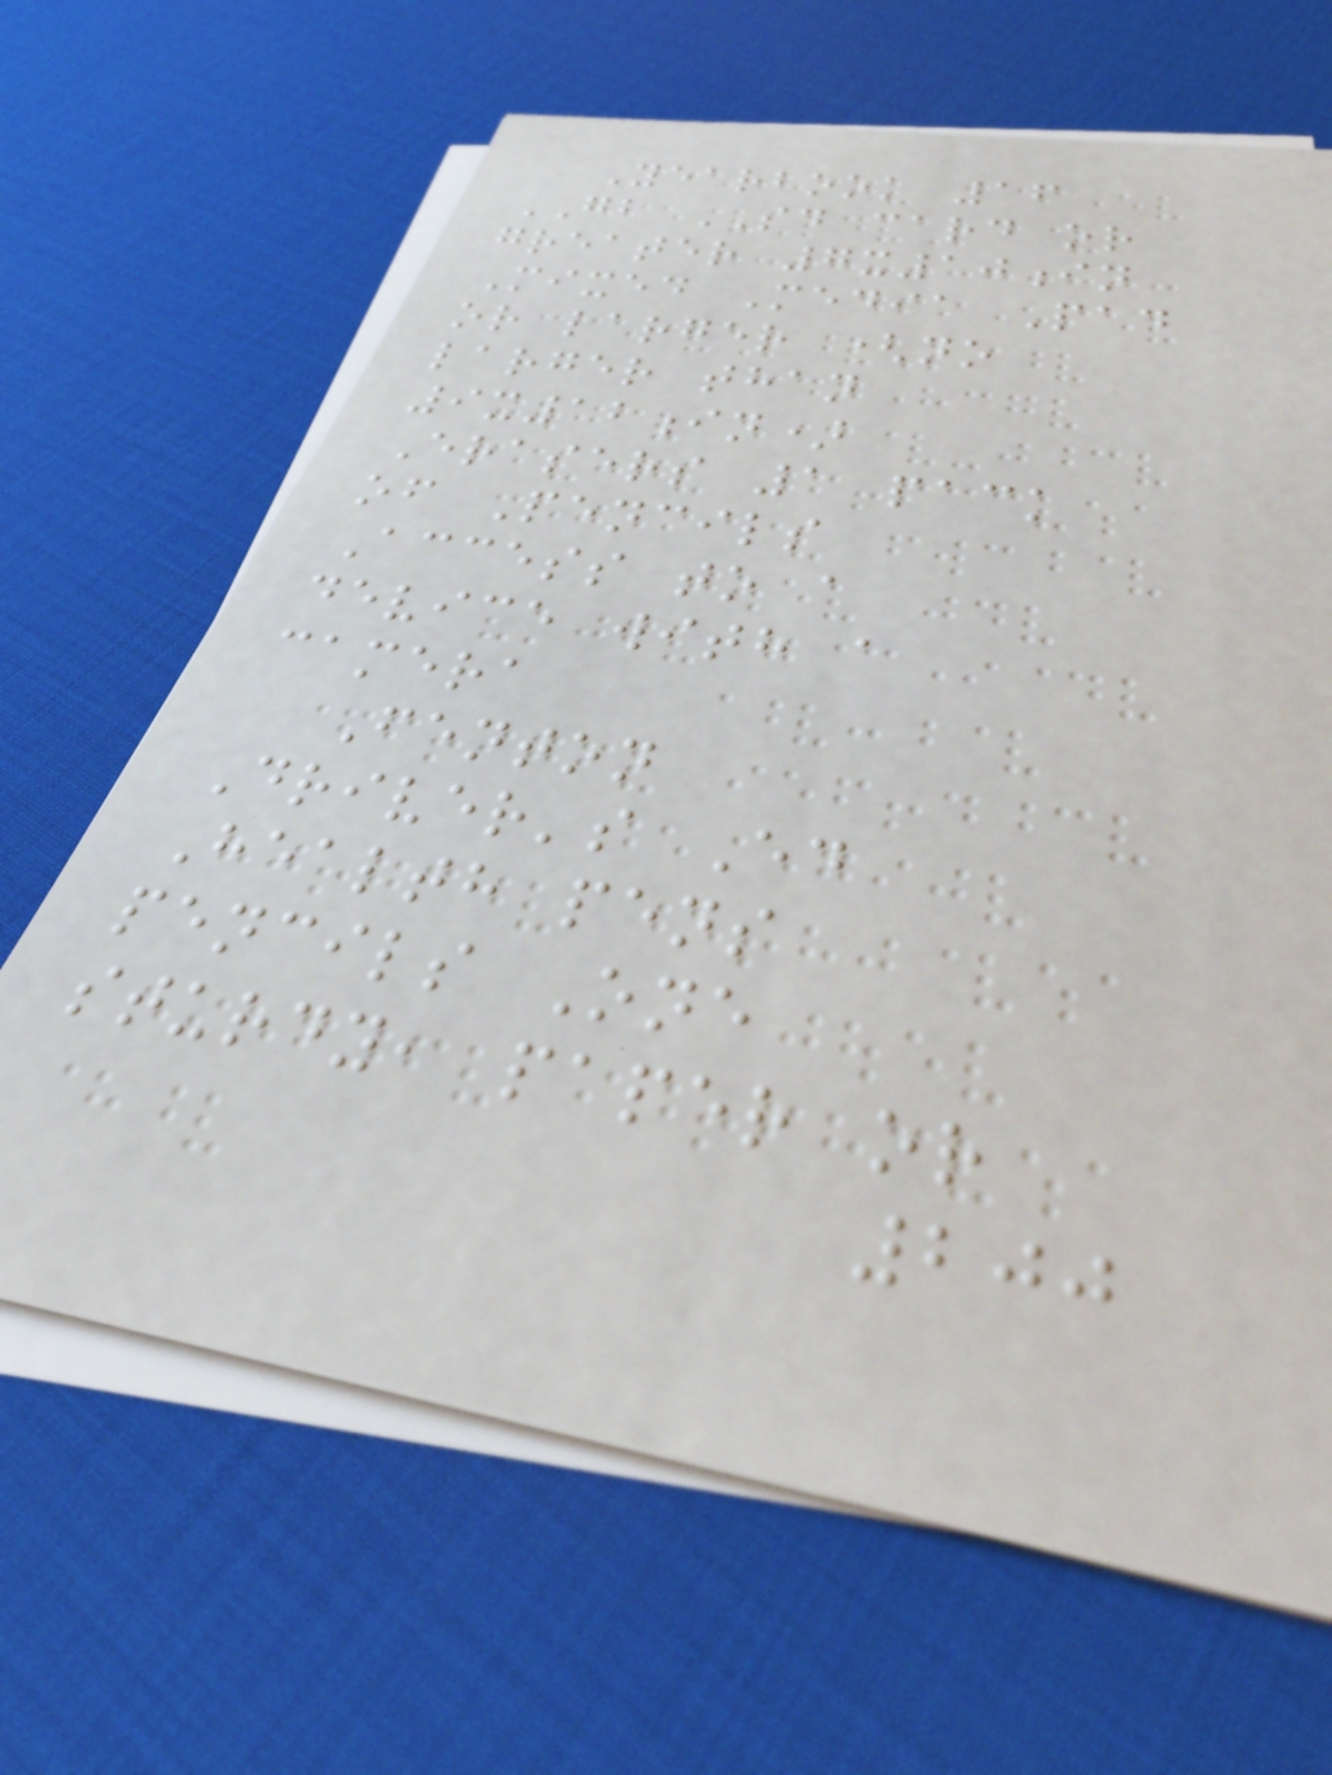Yearbook 16
GB SD card or
greater 7x10in
Mixed Media Pad
or larger (no
larger than
9x12in)
Erasers 1 pack
of Pencils
Access to a
device with a
camera
Fenton
Driver's Ed
Health pens
pencils One
sturdy, paper or
200
